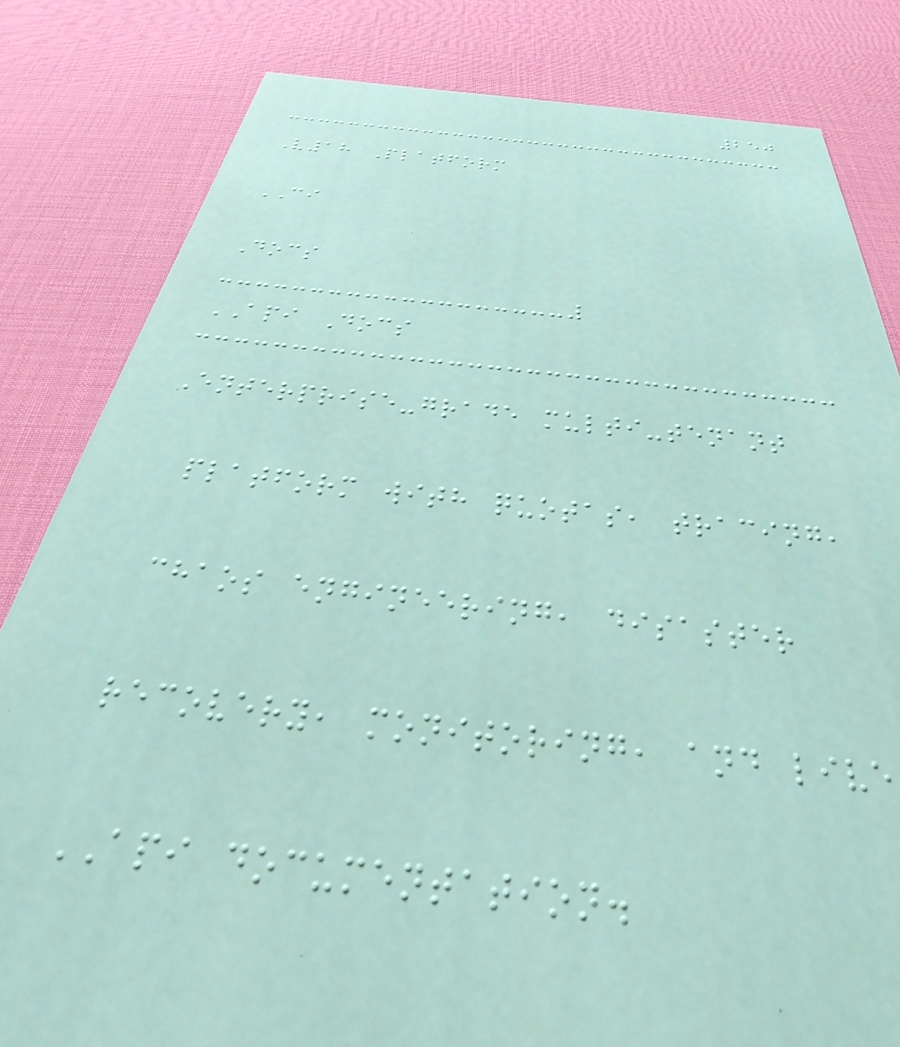250
V18 Platform
CI
Docs
API Docs
Enterprise-grade multi-tenant
platform with quotas, tracing,
chaos engineering, disaster
recovery, monitoring, and live
API documentation.
